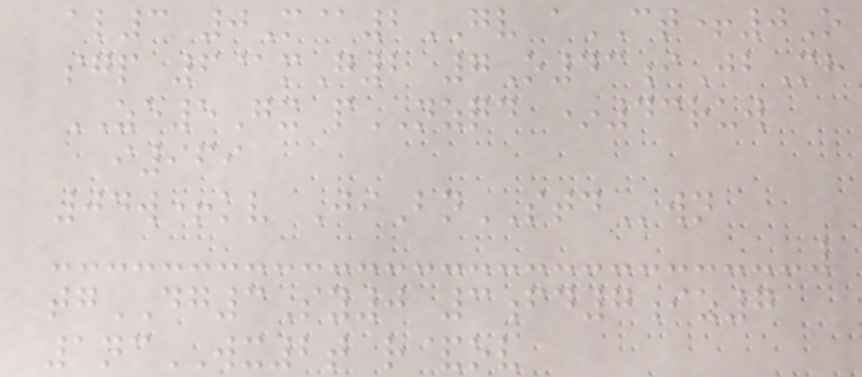al3 0M@2GV aCT+0O
sgp 6@mG2 7O43iJbMh
ZE5Gx pNZQD *43ruw
i969
04w+kv JiBnSTDwn
tgDG3Sy0 3fd7iz7
1ncWX2t r&ov
